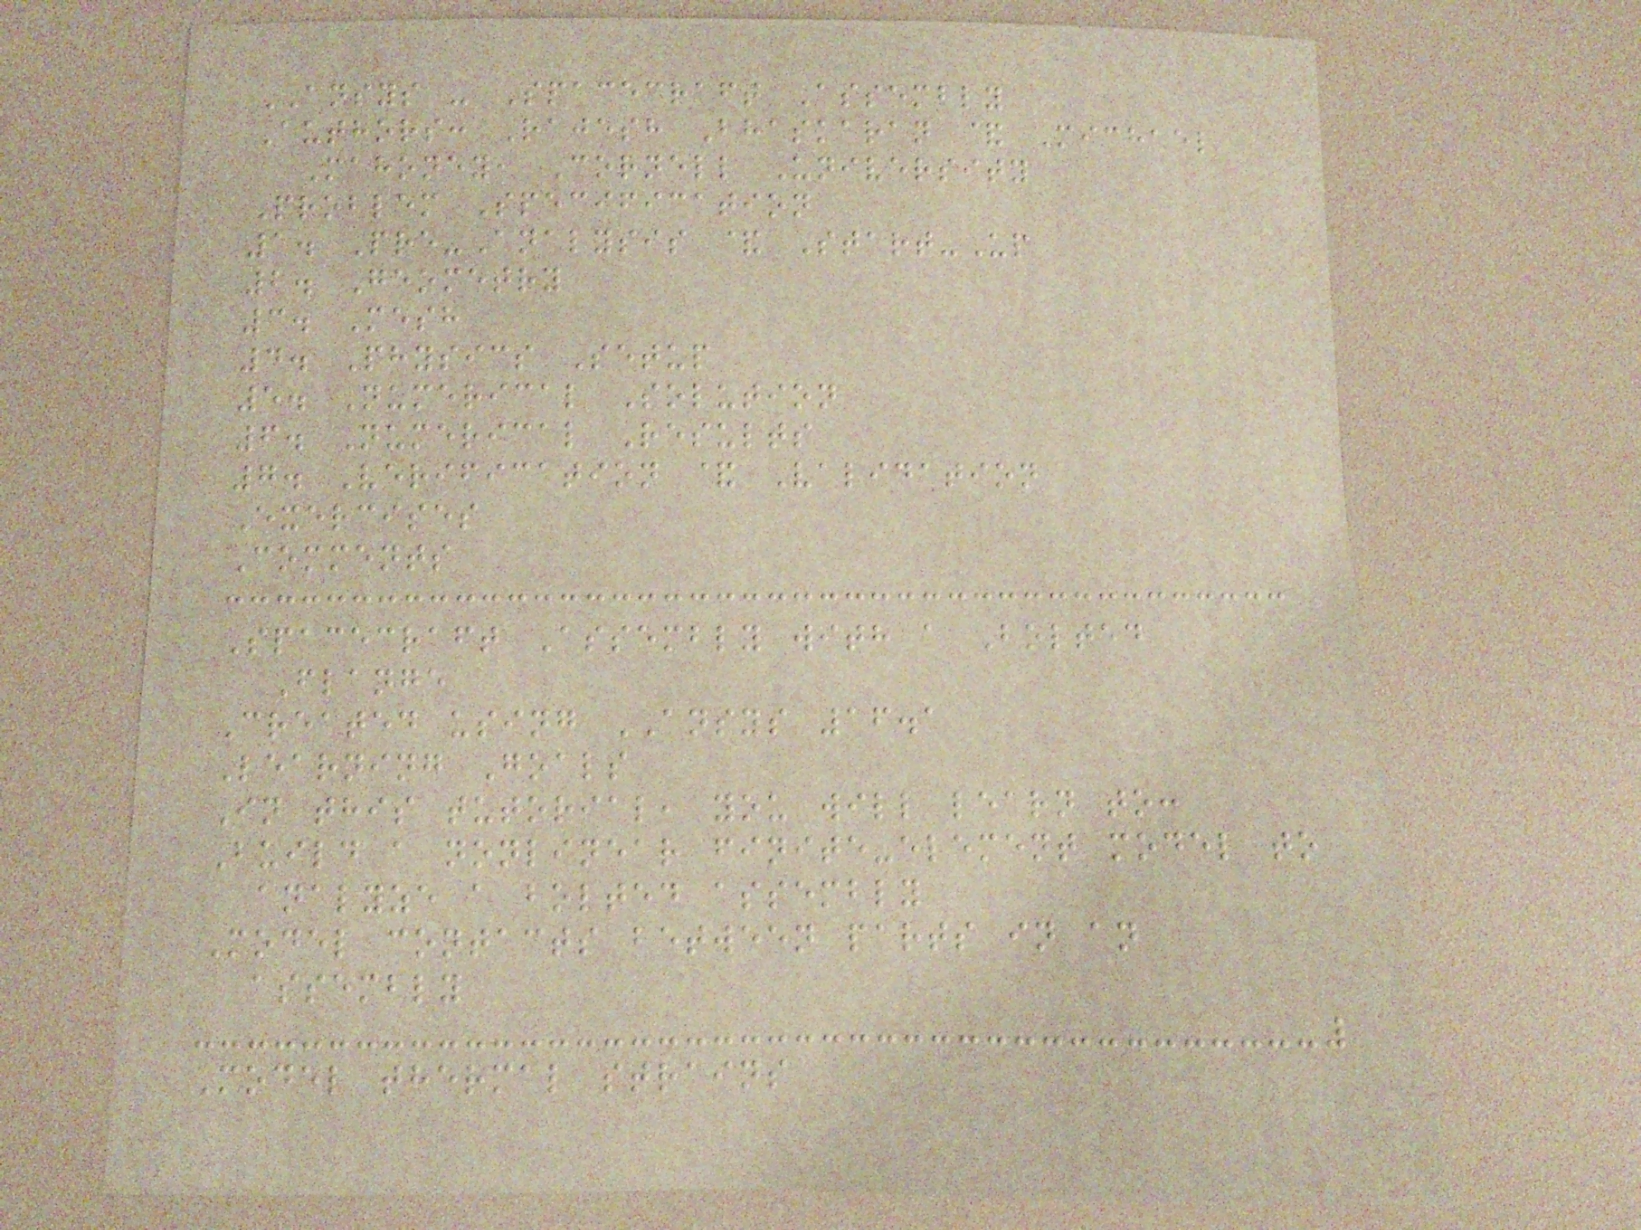ANSYS - Spacecraft Assembly
Authors: Rajesh Bhaskaran & Michael
Mahoney, Cornell University
Problem Specification
1. Pre-Analysis & Start-Up
2. Geometry
3. Mesh
4. Physics Setup
5. Numerical Solution
6. Numerical Results
7. Verification & Validation
Exercises
Comments
Spacecraft Assembly with a Bolted
Flange
Created using ANSYS 16.1
Learning Goals
In this tutorial, you will learn to:
Build a nonlinear finite-element model to
analyze a bolted assembly
Model contacts between parts in an
assembly
Model thermal strains
